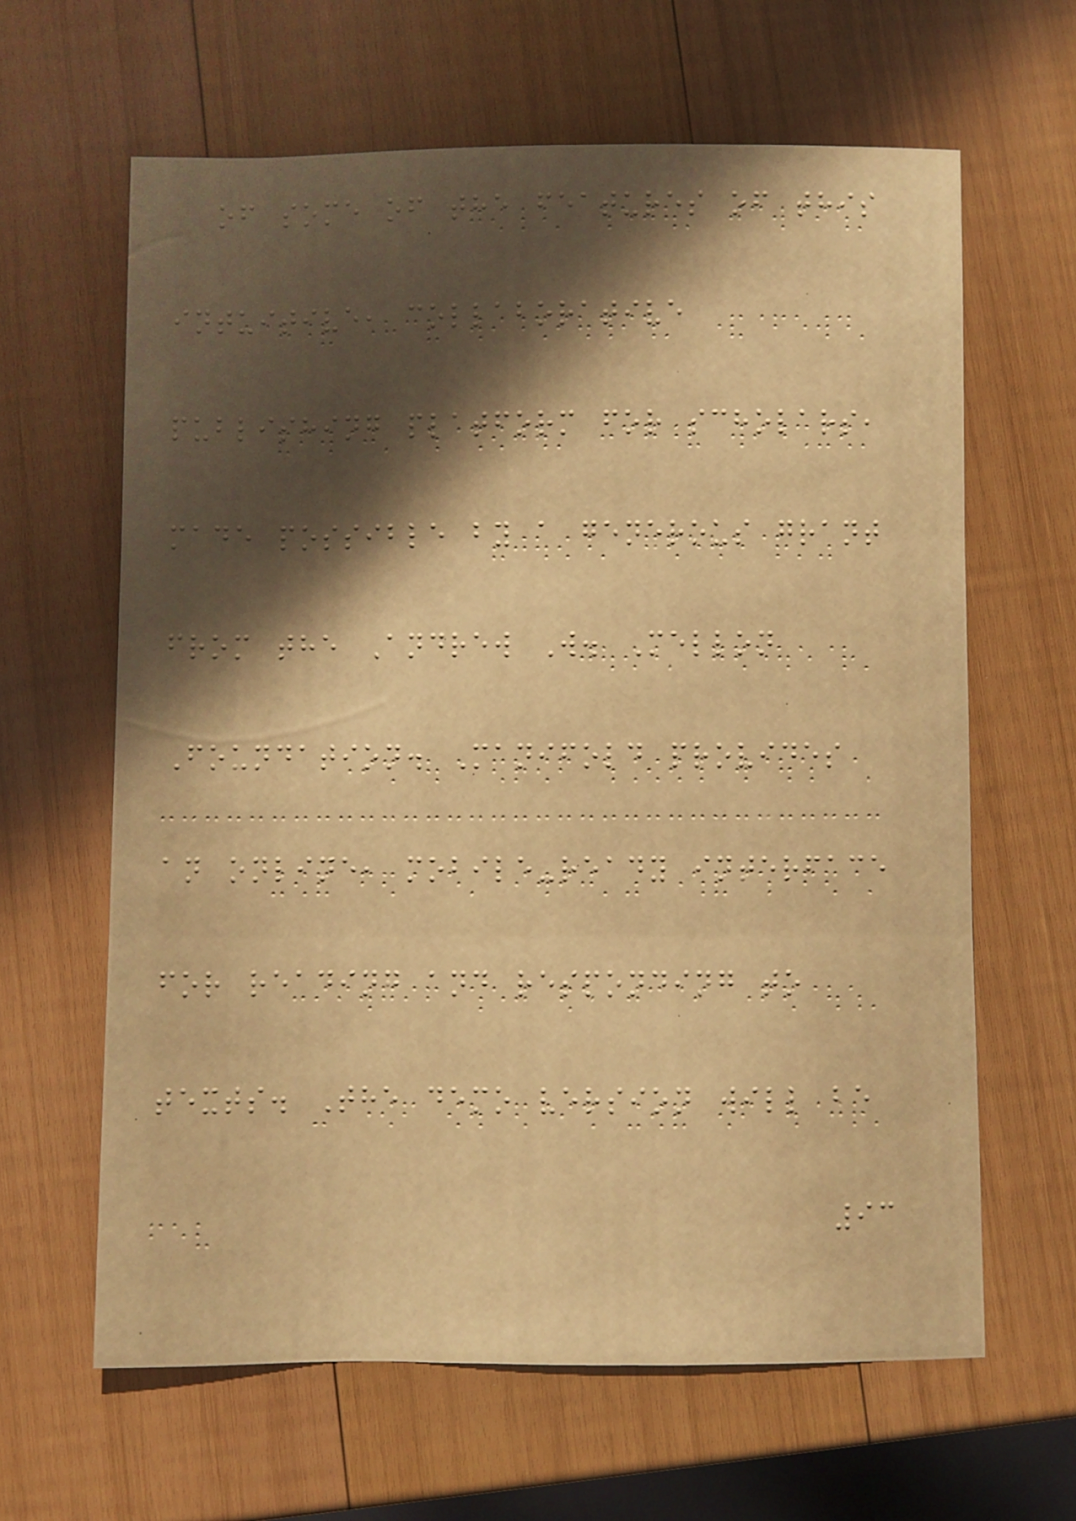of some of the features of this
intuitive, collaborative
publishing platform for scholars,
made possible by a generous grant
from the Andrew W. Mellon
Foundation. Manifold provides
an online, mobile-ready interface
for reading and responding to
texts. The demo version will be
93
